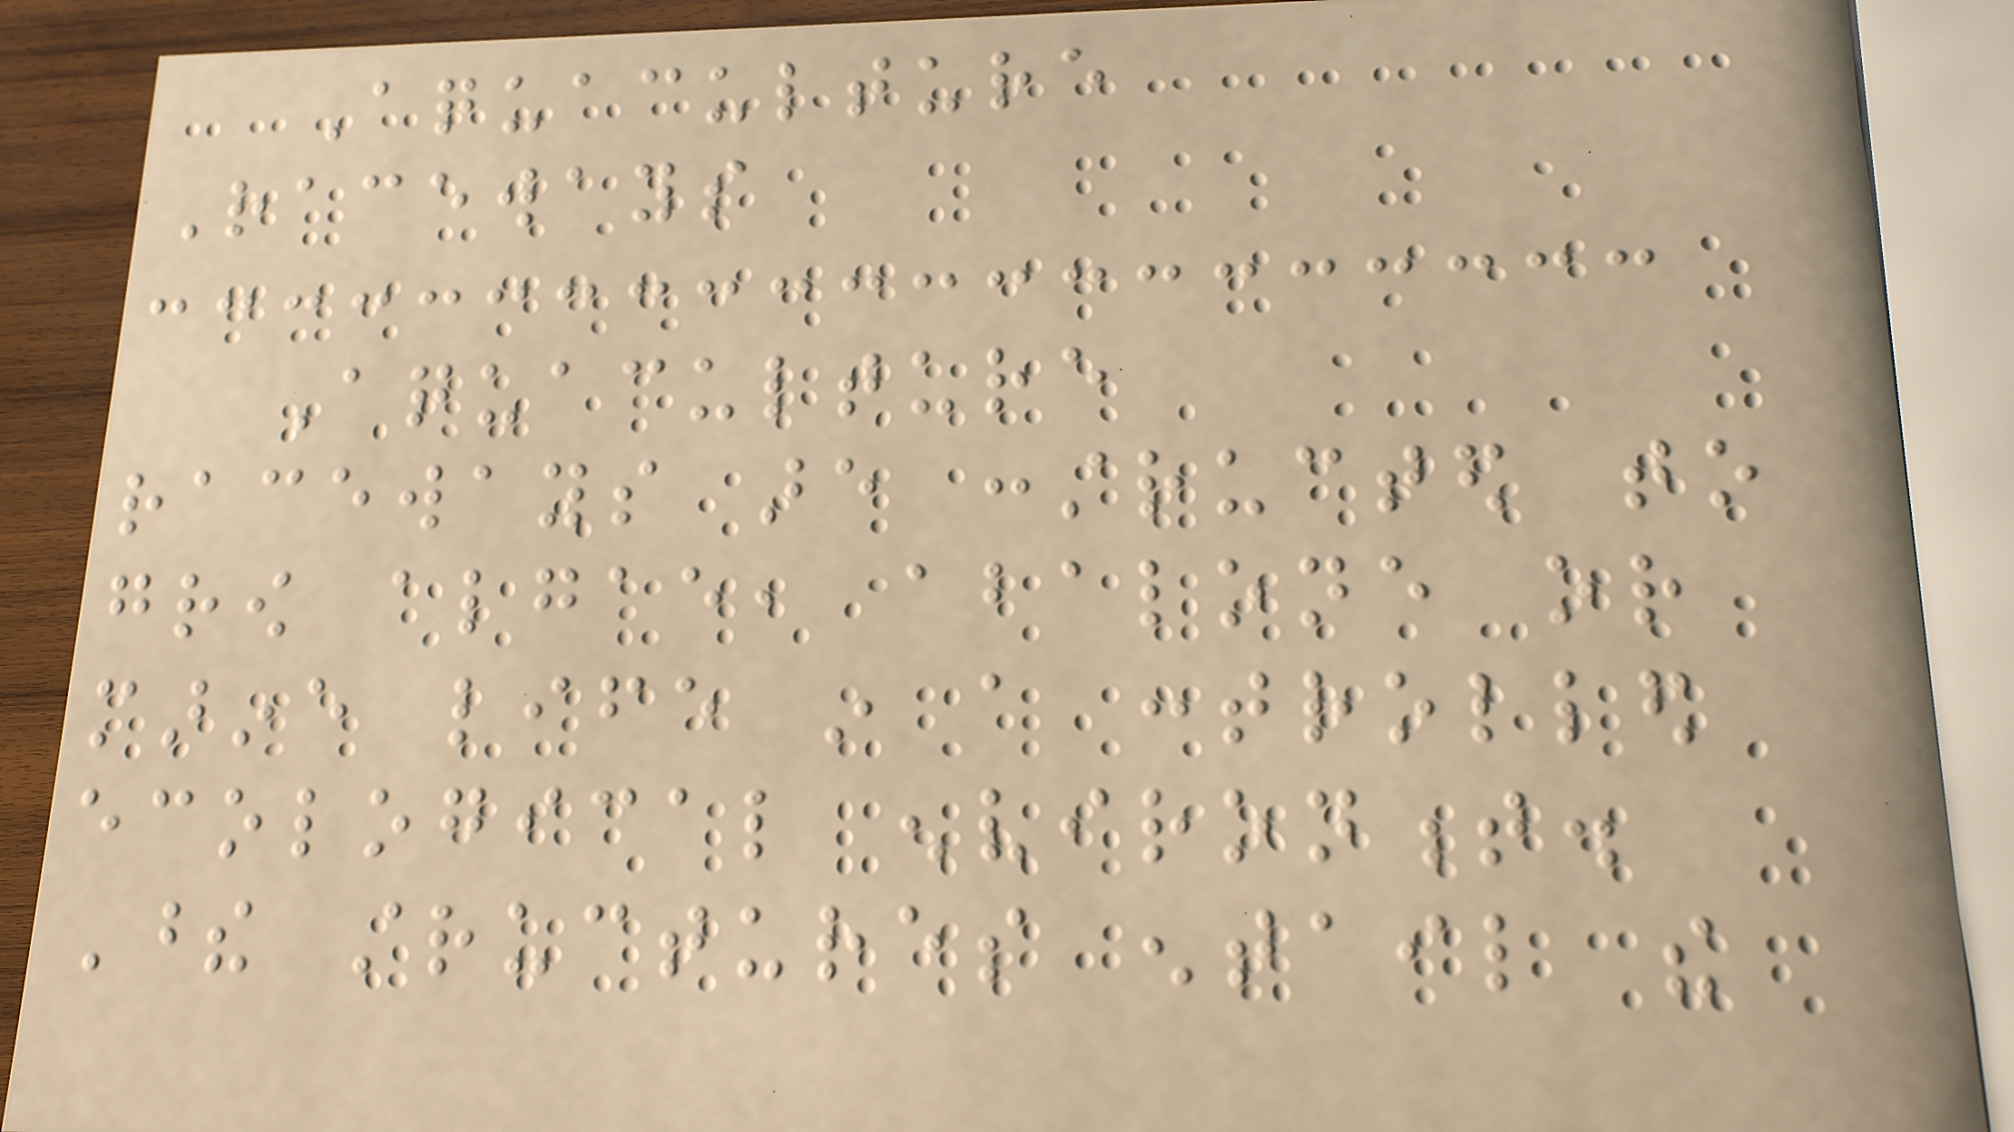Aquaculture
Raceways
Aquaculture
raceways are constructed to
grow algae, abalone or
marine life in a controlled
ecological environment.
These structures entail the
